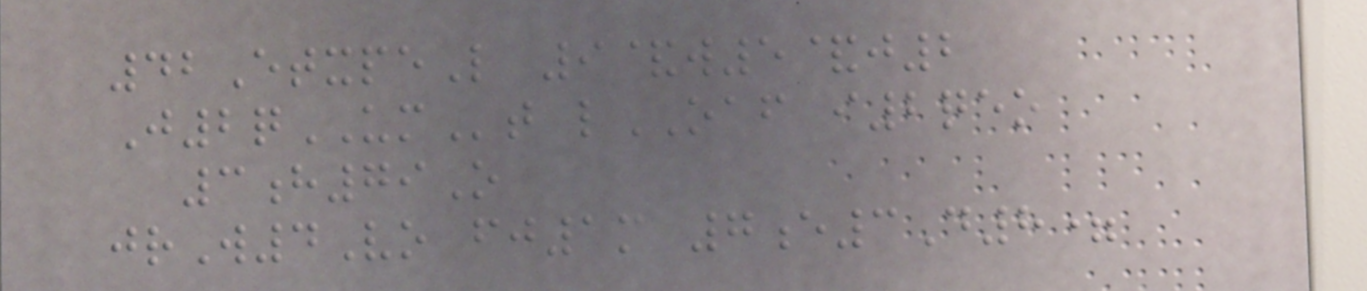42EtxpeL 9&w5&j2
J2qUMt lOAF i2qeo
3h79O
jrW4Vo fj1m 7e3D8=
